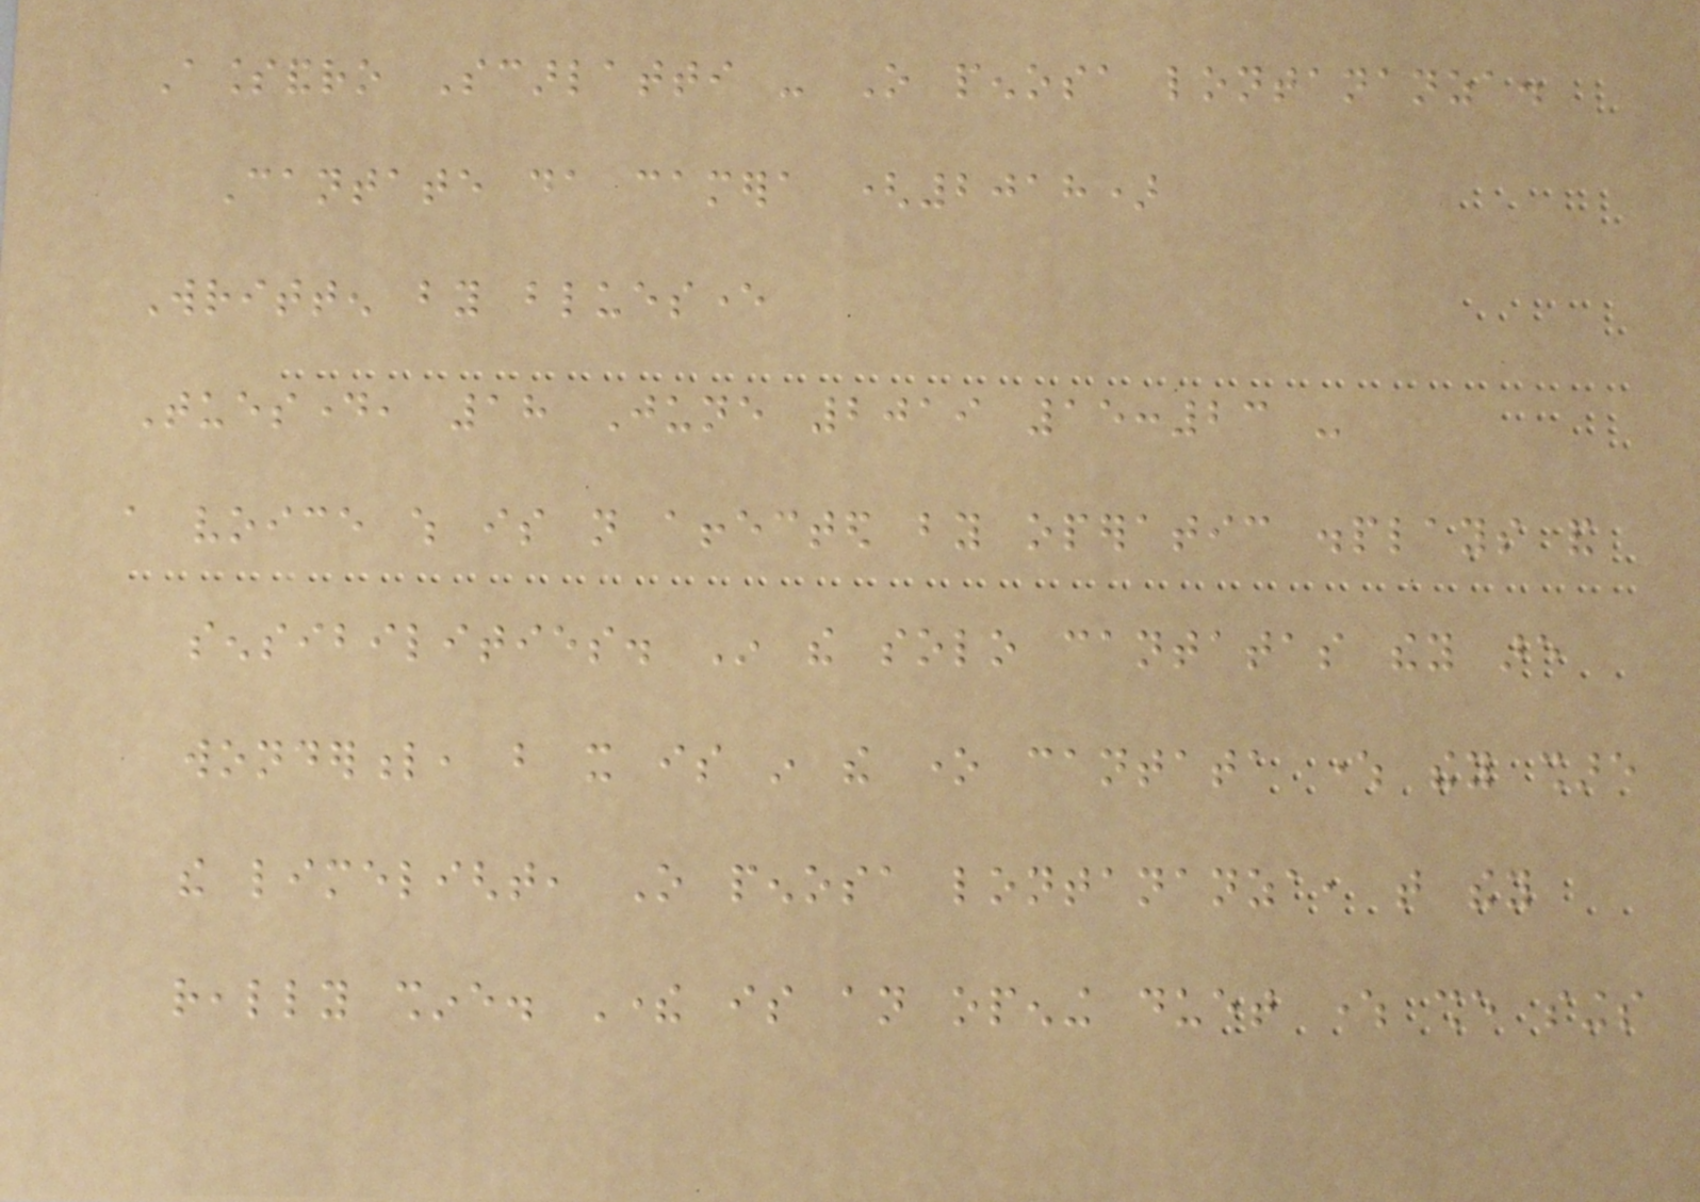Alessandro Scarlatti - O penosa lontananza.
Cantate da camera (2018)
Written by bluesever
Tuesday, 18 June 2019 15:23 -
a voice which is not affected by operatic displays and
sensibilities. In the solo cantatas they are
wonderful, but it is in the one cantata where they share
the limelight, O penosa lontananza, that they
really shine. There is an opening duet where she sings
